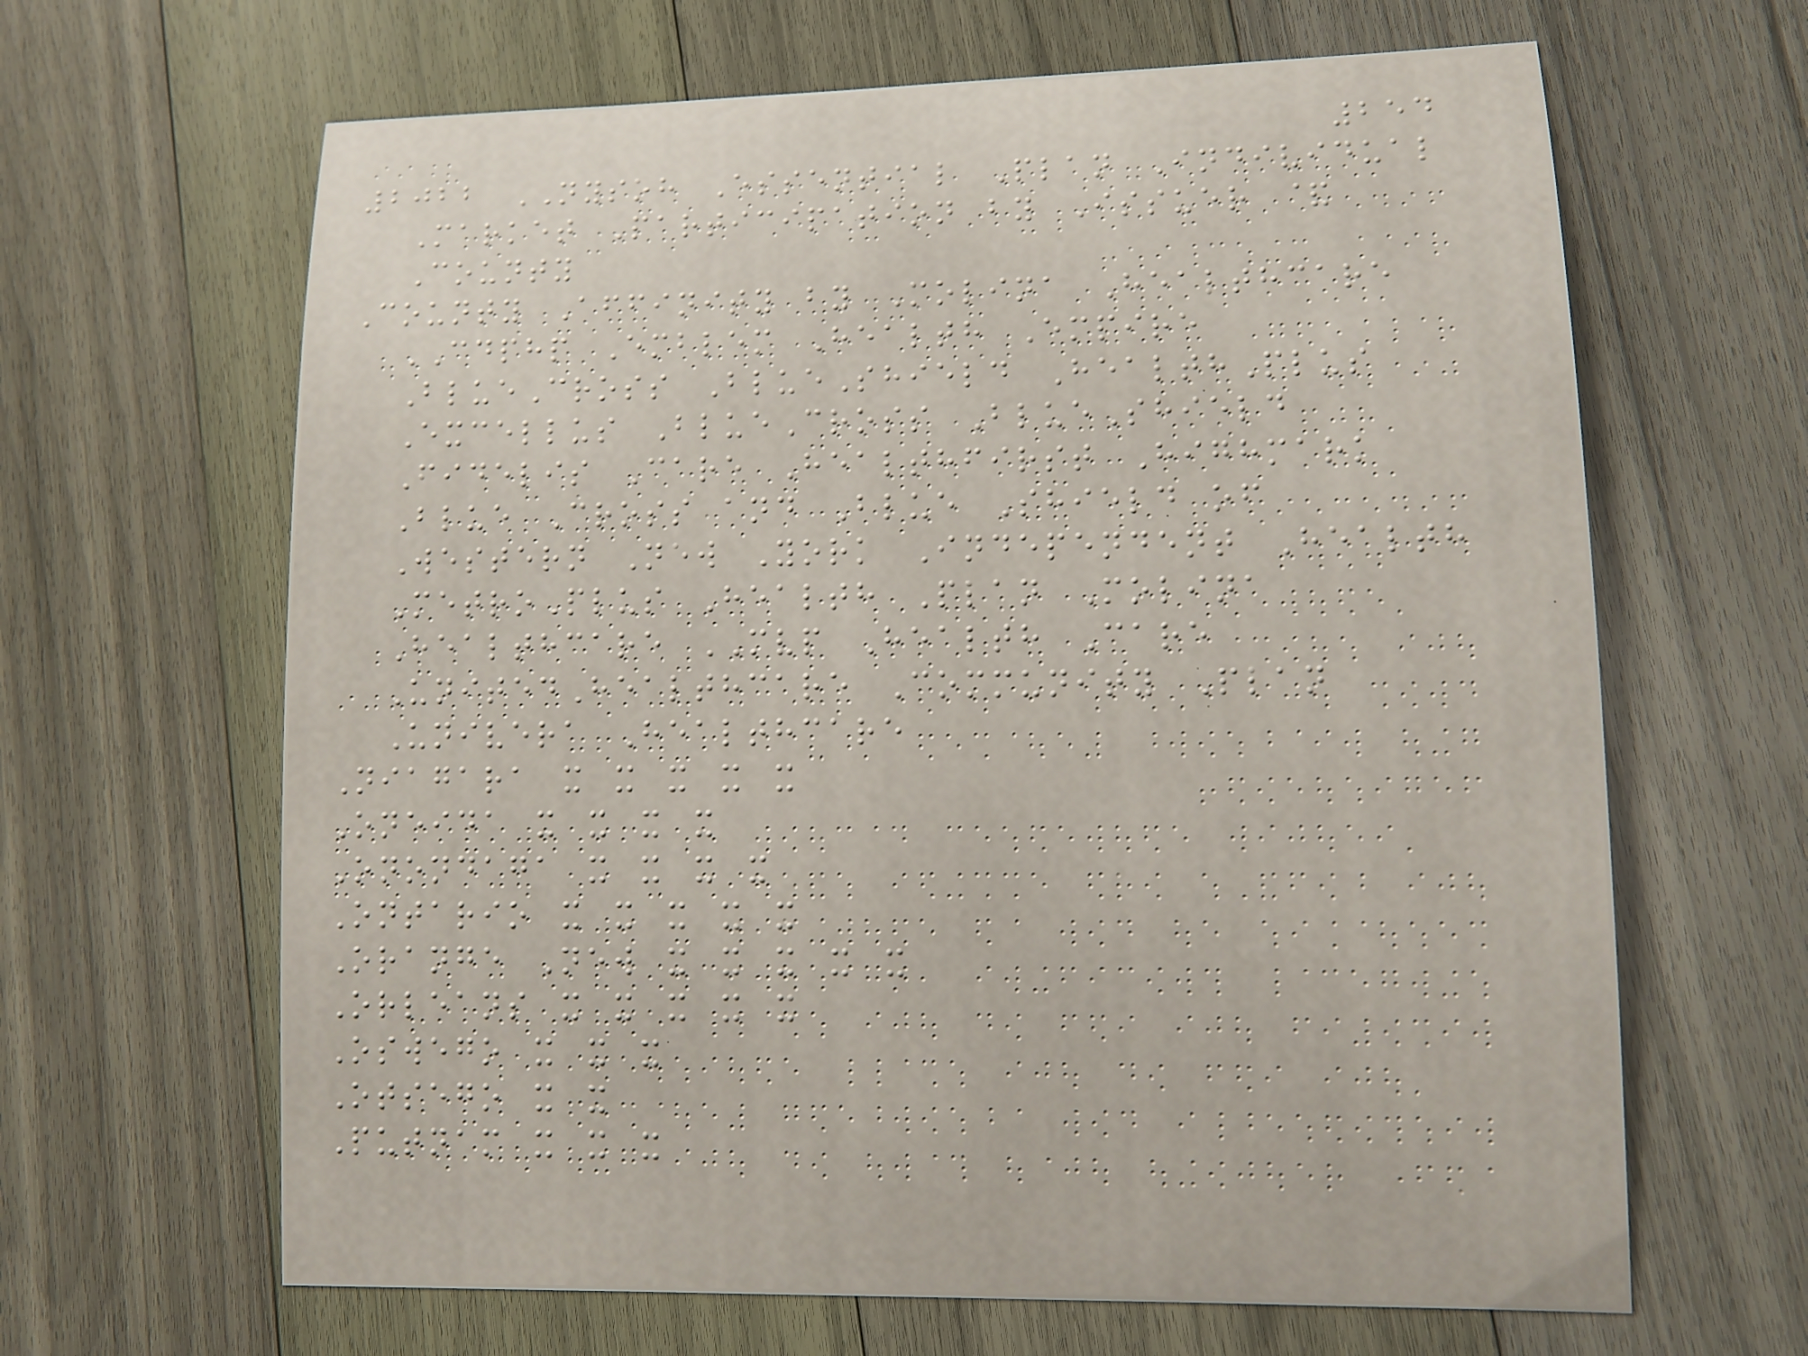254
2022 NYSOH Essential Plan Individual
Market Participation by Issuer &
County
County Affinity by Molina Healthcare
CDPHP Emblem Health Empire
BlueCross BlueShield HealthPlus
Excellus BlueCross BlueShield
Fidelis Care Healthfirst Highmark
Blue Cross and Blue Shield of
Western New York Independent Health
MetroPlus Health Plan Molina
Healthcare MVP Health Care
UnitedHealthcare Community Plan
Univera Healthcare
Niagara x x x x x
Oneida x x x x
Onondaga x x x x
Ontario x x x x x
Orange New x x x x x
Orleans x x x x x
Oswego x x x
Otsego x x
Putnam x x x
